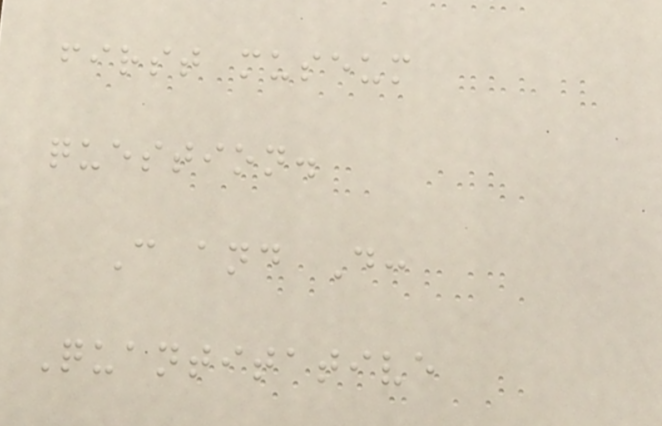first museum
question.
C and D:
Quantitative
